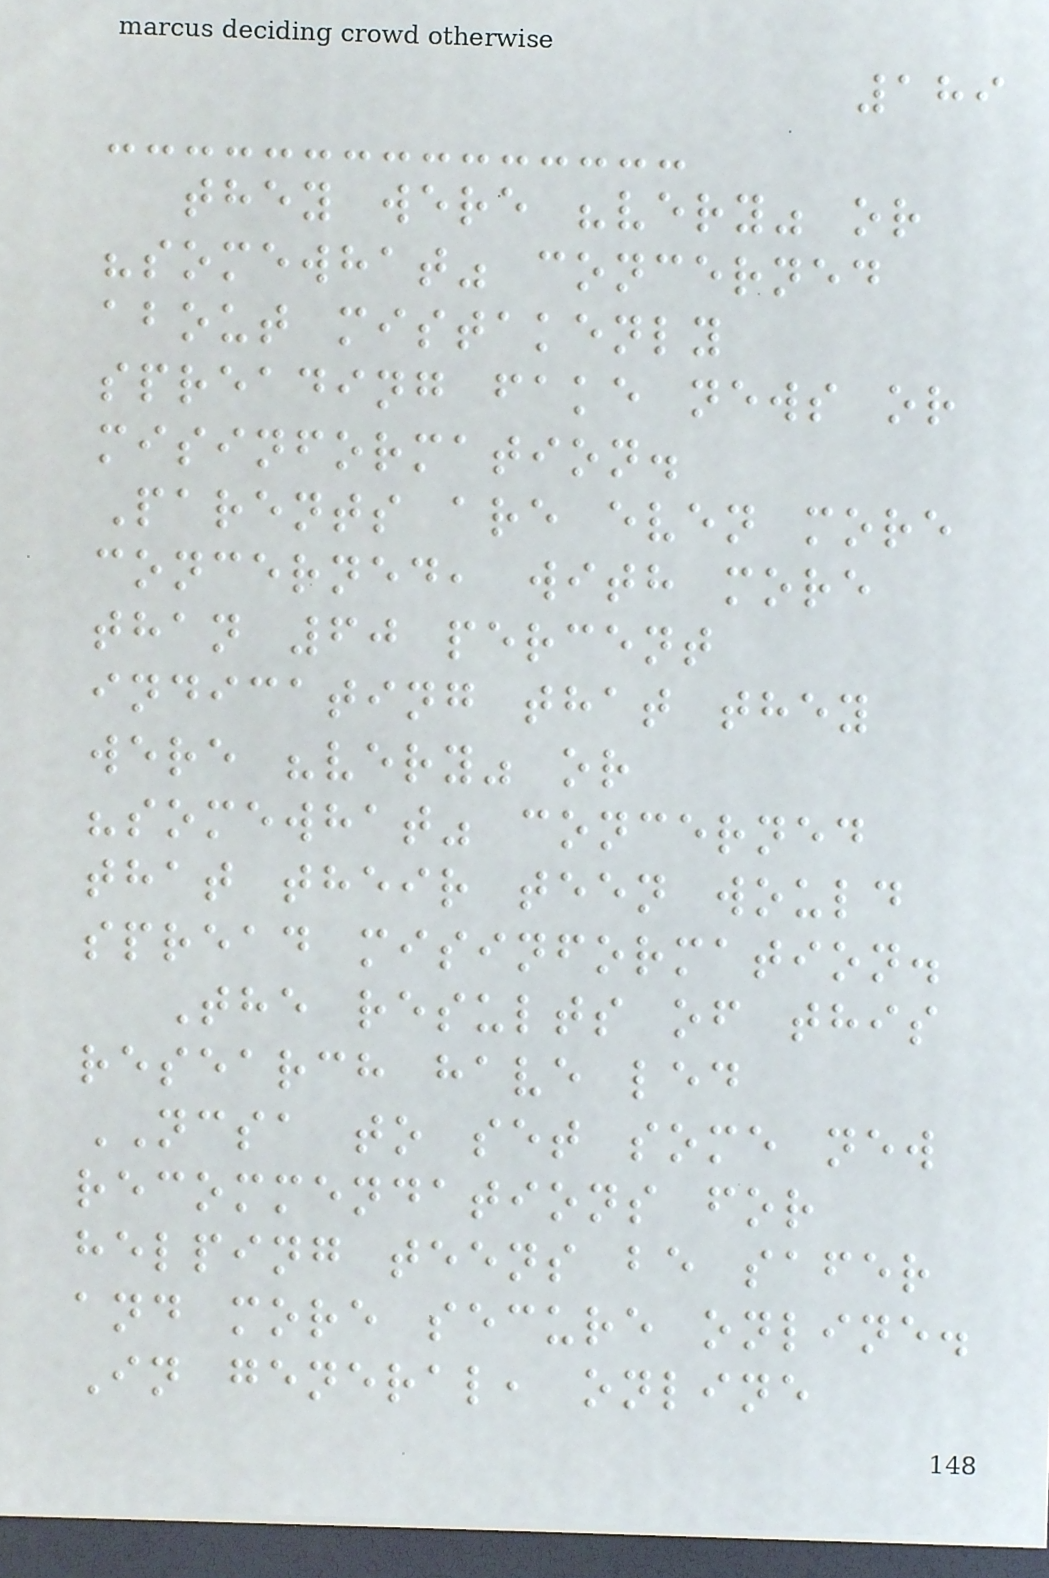189
they were "very" or
"somewhat" concerned
about mistakenly
spreading fake news or
misinformation.
Parents are even more
concerned, with more
than 60 percent
indicating that they
were "very" or
"somewhat" concerned
that their teen would
spread misinformation.
The results of this
research have led
NCSA to set some new
recommendations for
helping teens be safer
and more secure online.
In general, online
